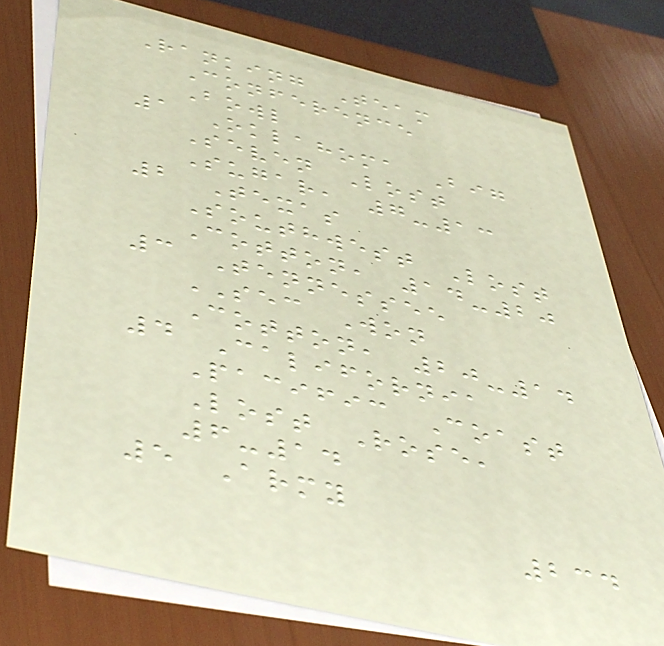Ranking Team
Conference
Bowl
1 Oklahoma Big
Seven Lost
Sugar, 7-13
2 Texas
Southwest Lost
Cotton, 14-20
3 Tennessee
SEC Won
Cotton, 20-14
4 California
Pacific Coast
Lost Rose,
6-14
5 Army
234
